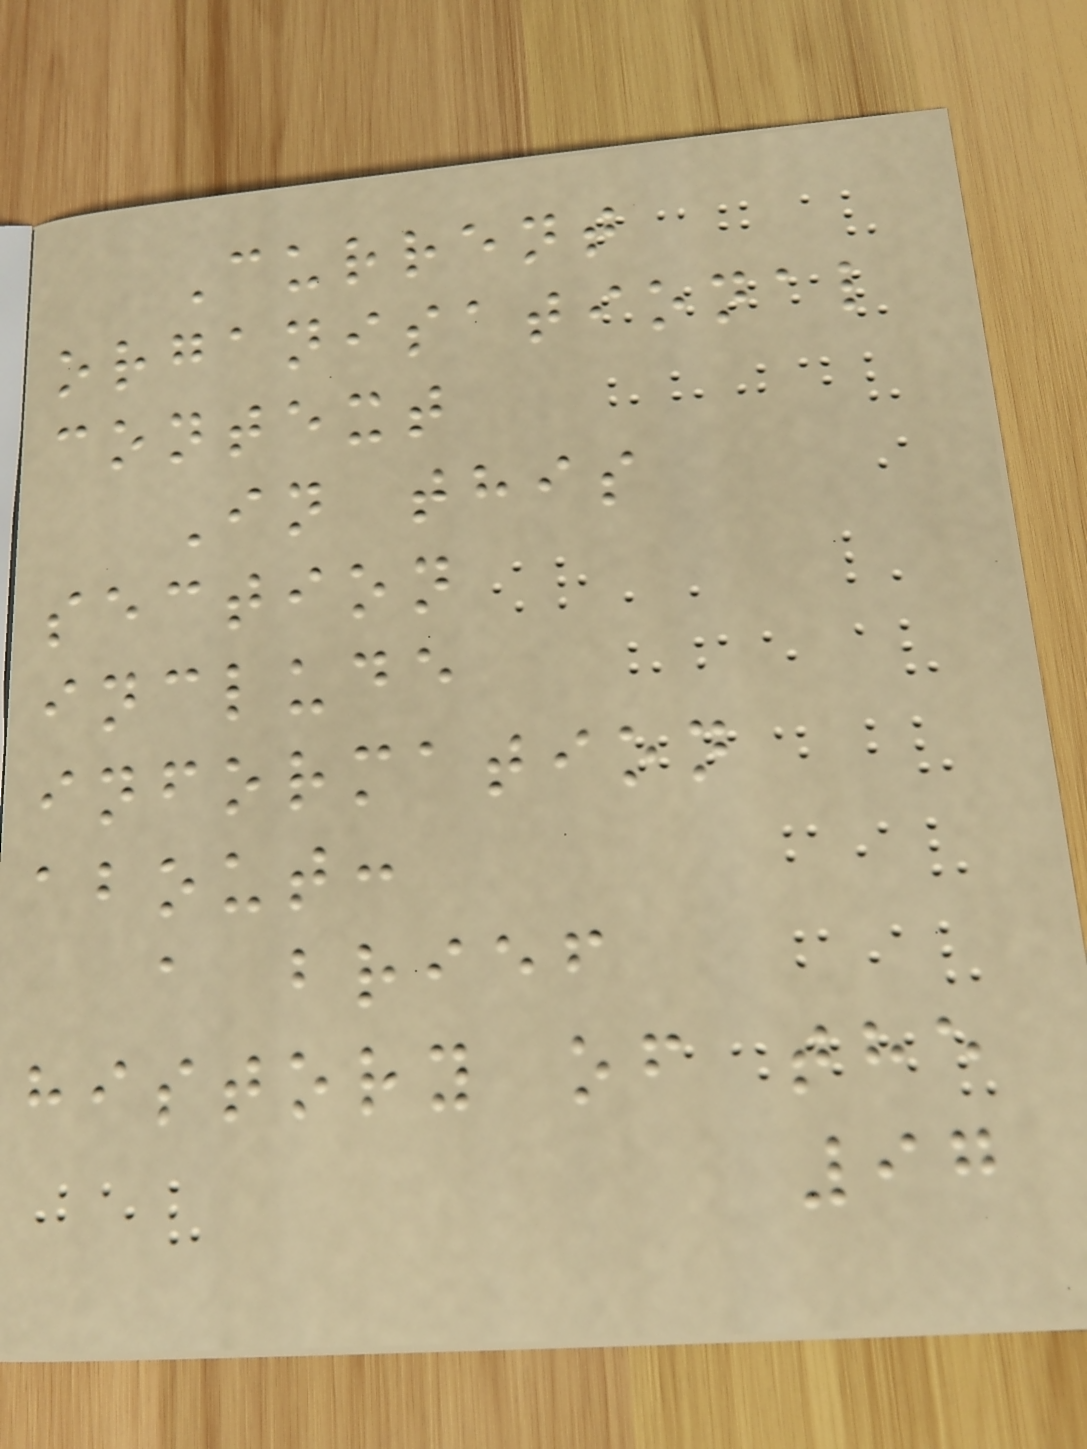Current
organisational
context
In this
section
include
information
about:
a brief
history of the
97
